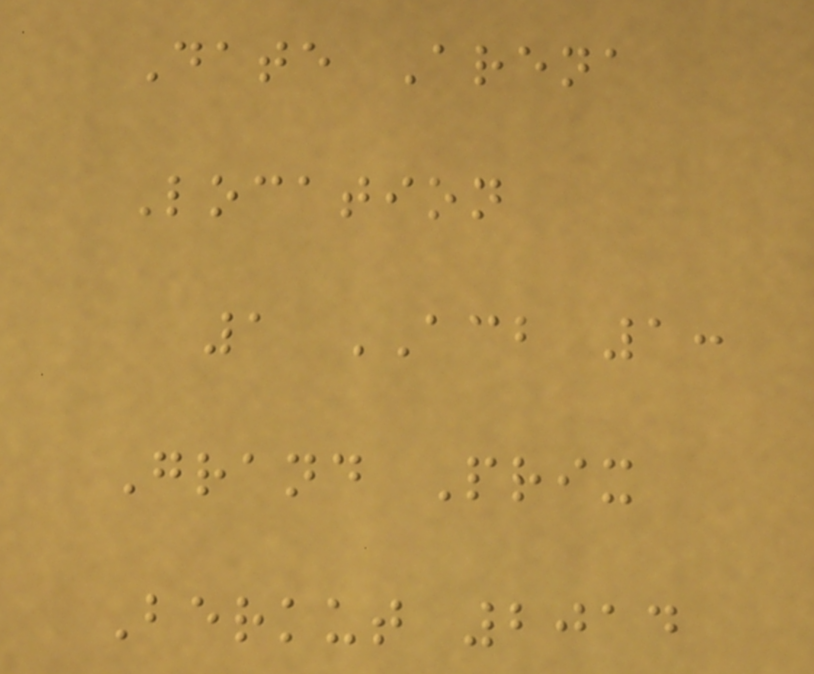Date Arena
Location
1 ACB 1:
Grand Prix
Berkut 2014
